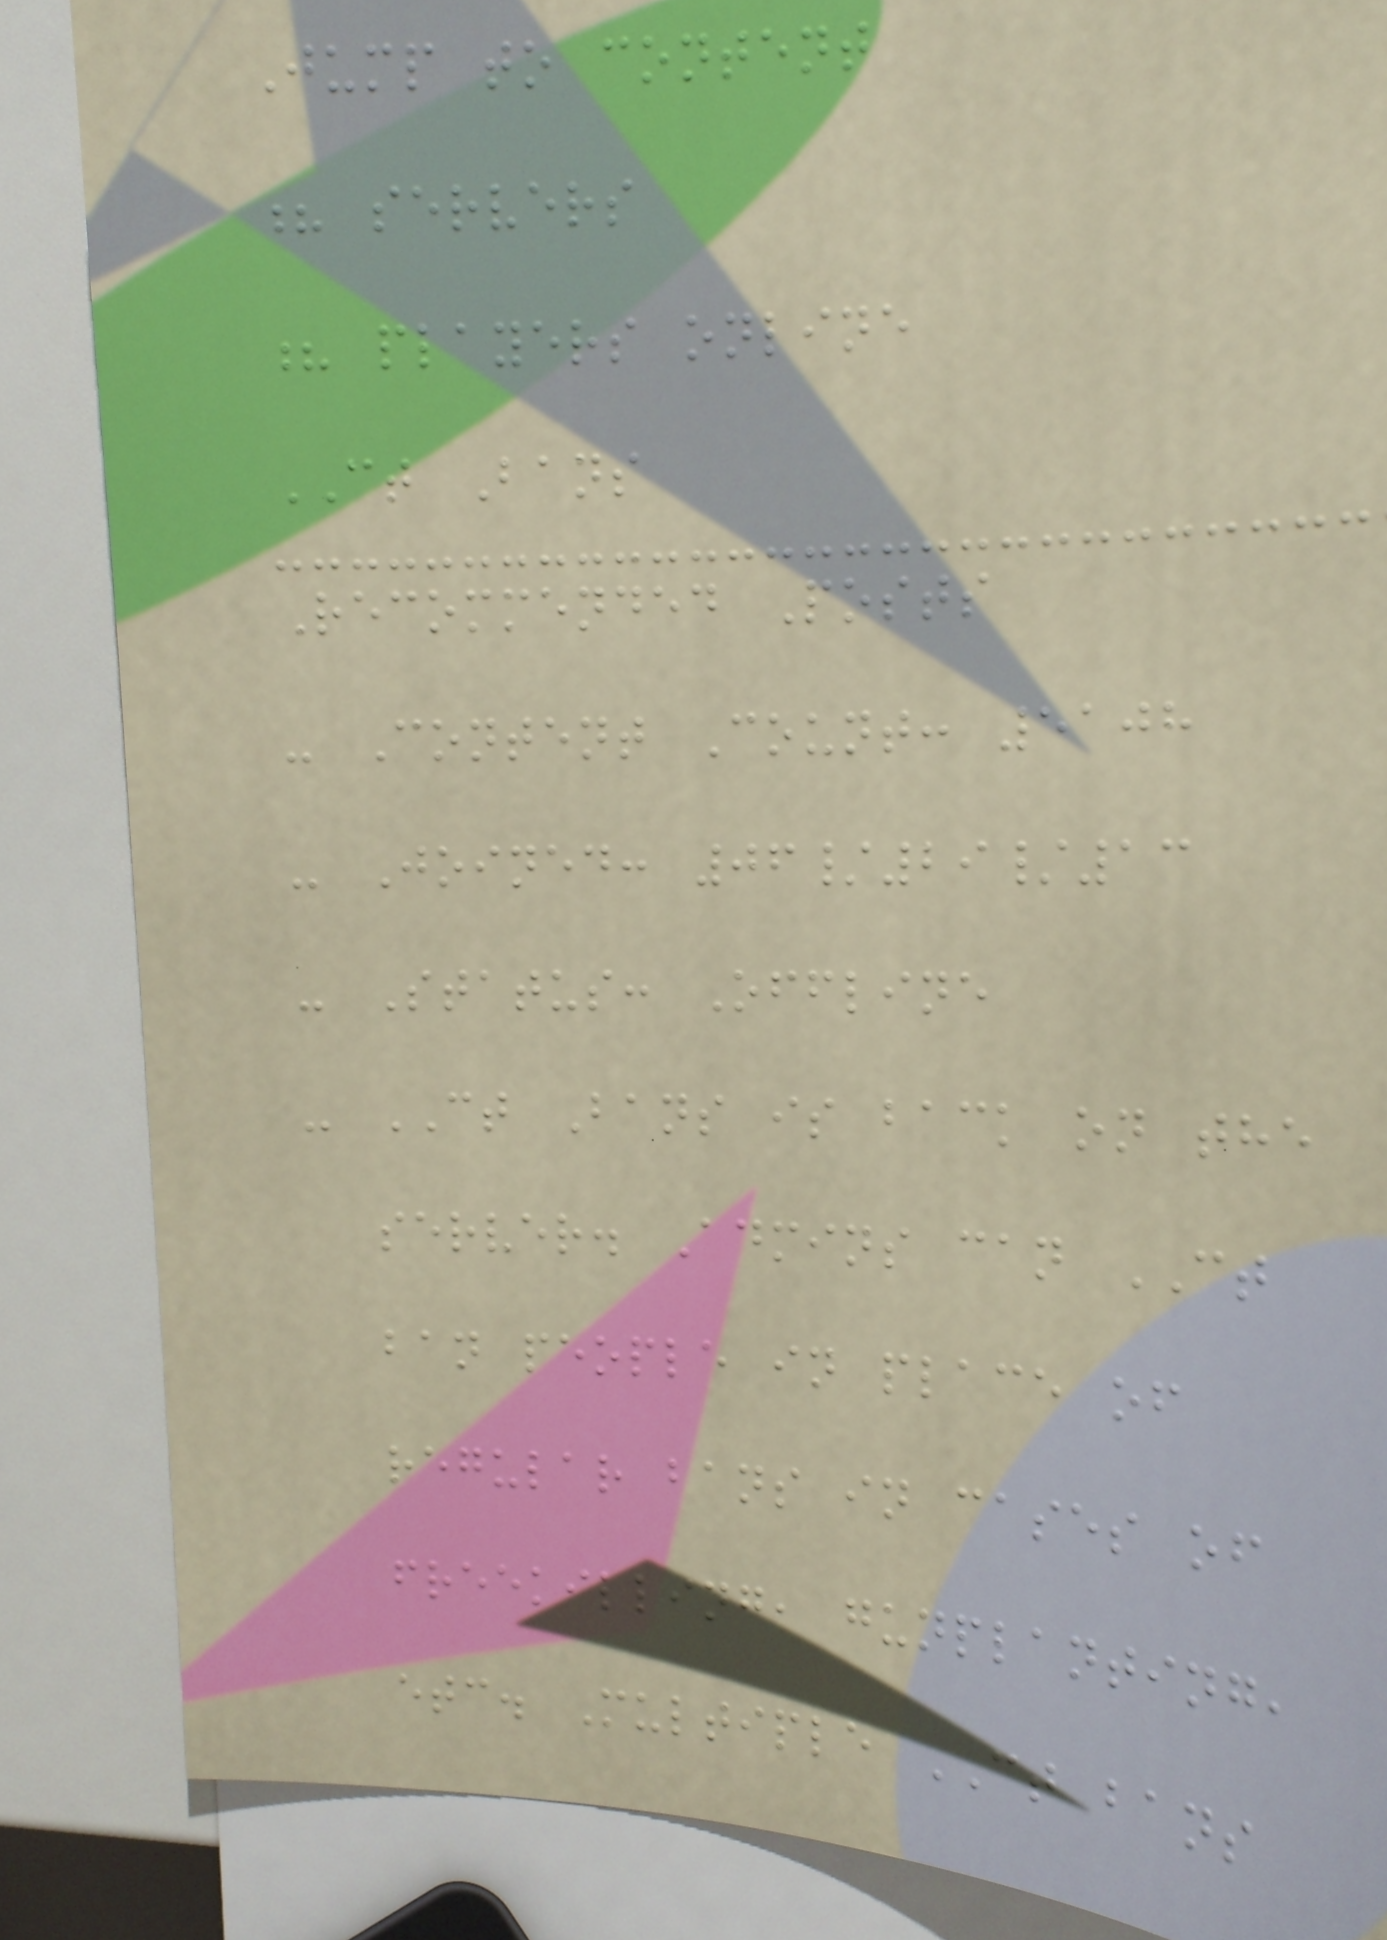Jump to content
? servers
? players online
CT Bans
Recommended Posts
- Content Count: 5108
- Joined: 06/29/13
- Status: Offline
- CT Bans is back on the
server. Admins can CT
ban people in place of
regular bans in cases of
freekilling, gunplanting,
etc. Multiple CT bans
